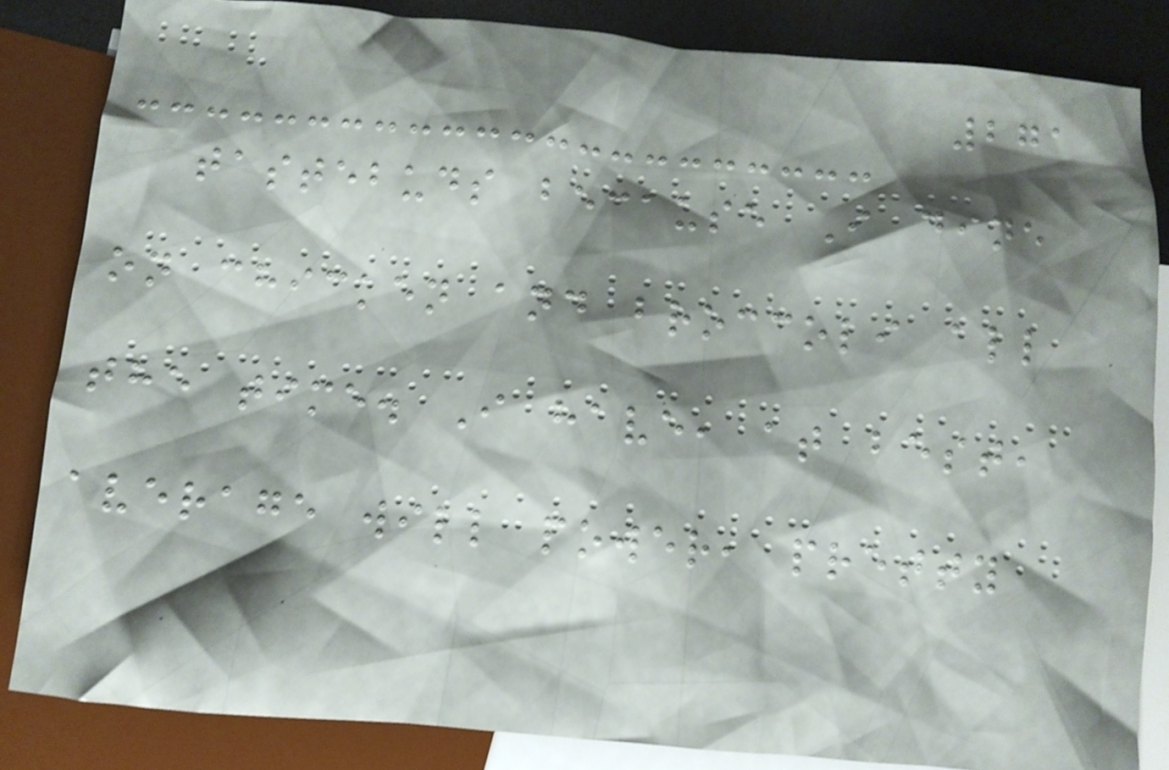271
tastebuds because I dine
on chicken and broccoli all
the time. I have, at best,
average will power, pretty
